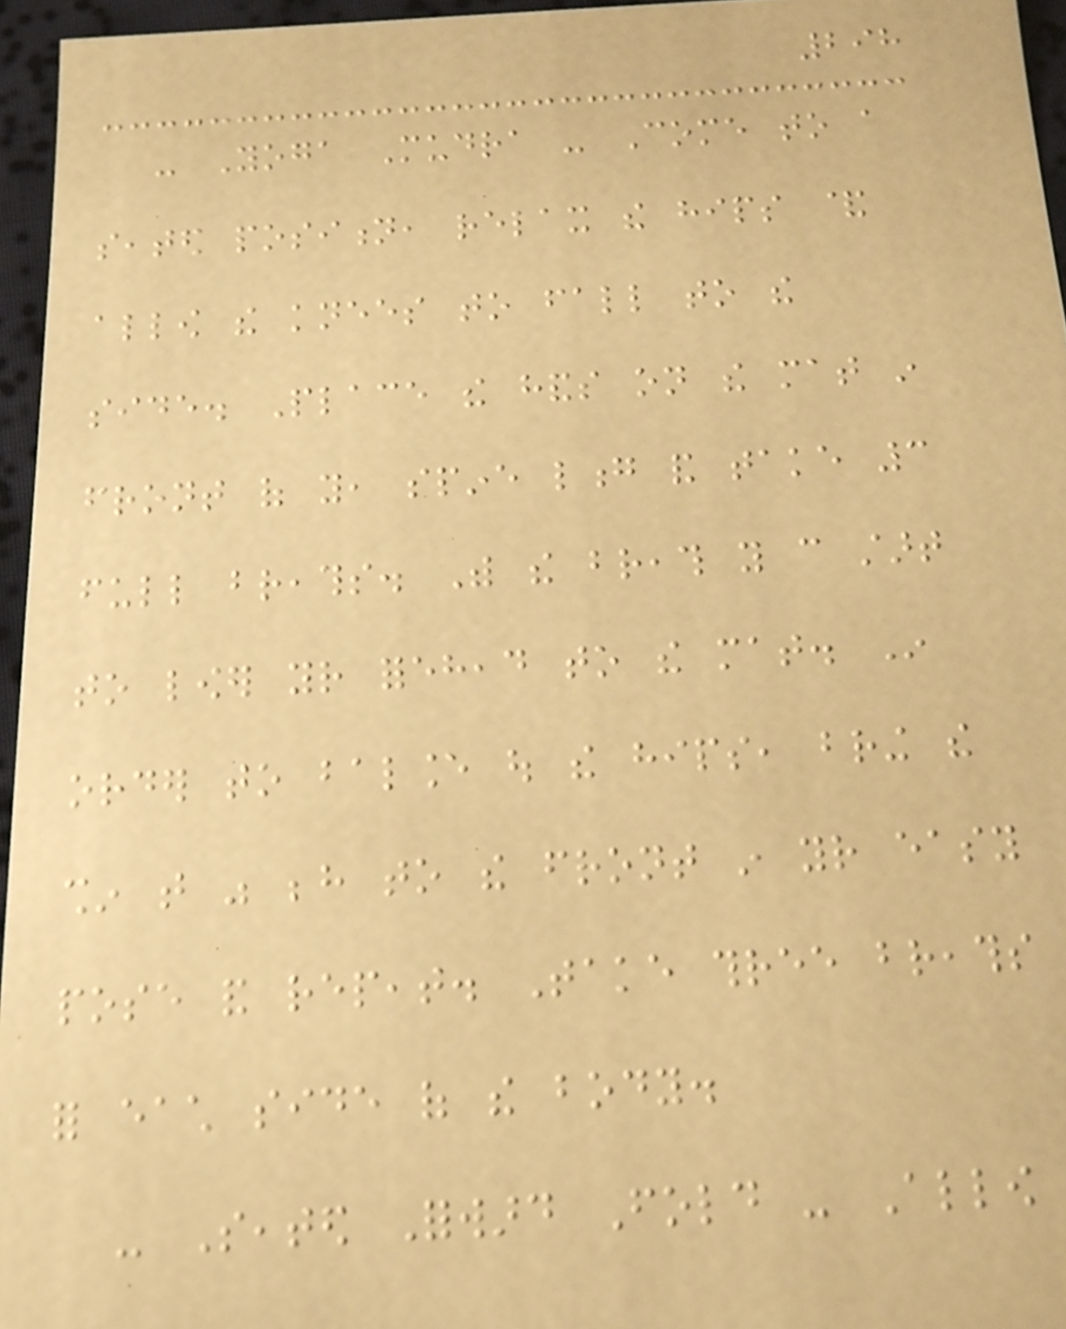298
- Yoga Mudra - Come to a
seated position, relax the hips &
allow the knees to fall to the
side. Place the hands on the mat in
front of you, spine long and take 3
full breaths. With the breath you can start
to lower your forehead to the mat. In
order to balance out the hips, bring the
shin that was behind to the front in your easy
pose and repeat. Take three breaths
for each side of the body.
- Seated Forward Fold - Allow
